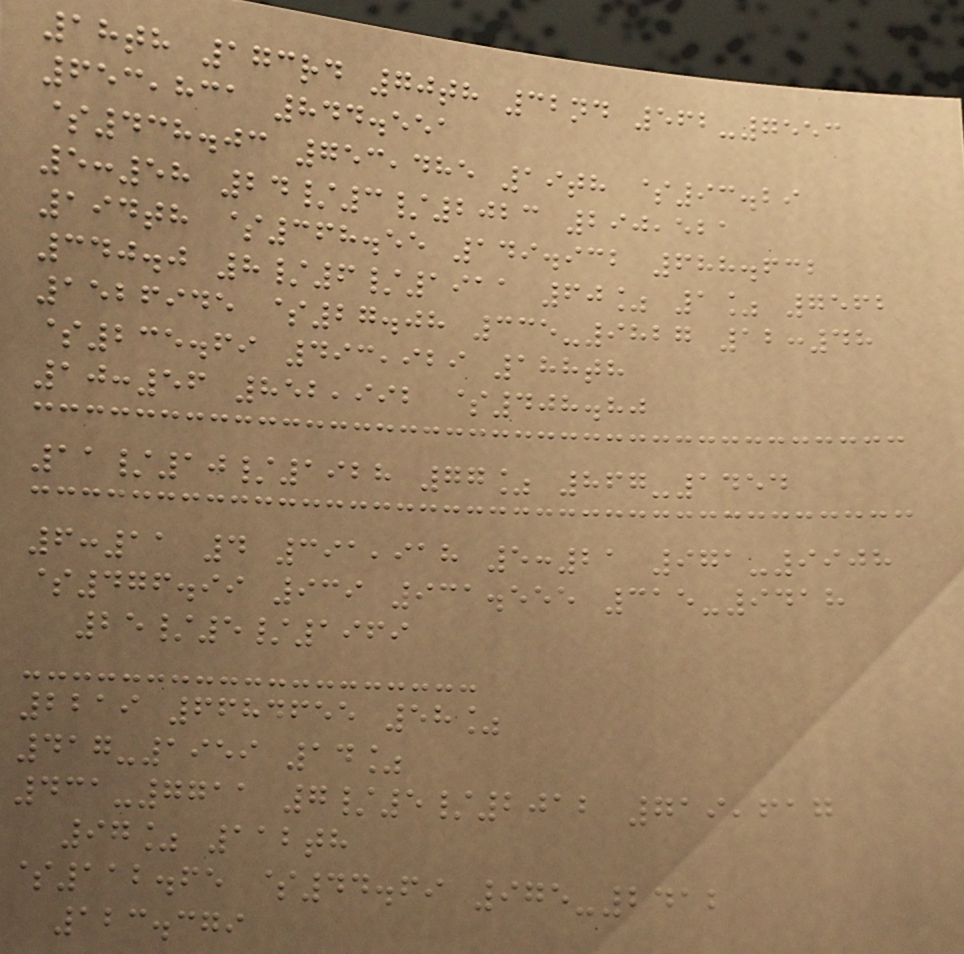18th 173rd 70th 32nd 562-7553
653,831 844.551
$438.03 753,485 19th $93.29
5:58 24/3/2023 290,521
194th $368.55 149.932 688.632
340.0 8/6/1911 60% 1% 7562
1526945 $27.08 335-9827 12:48
$235.69 493,929 188th
10:56 852,992 $408.80
11/10/1928 77% 867-1454
6:11 4 391,918 5:21 971-9908
$476.99 939 931.555 315-9418
25/5/1969
2219 6684655 58%
417-1959 14%
431-7711 7/5/2012 719,617
97% 112th
$112.65 $44.69 975-2412
123.379
